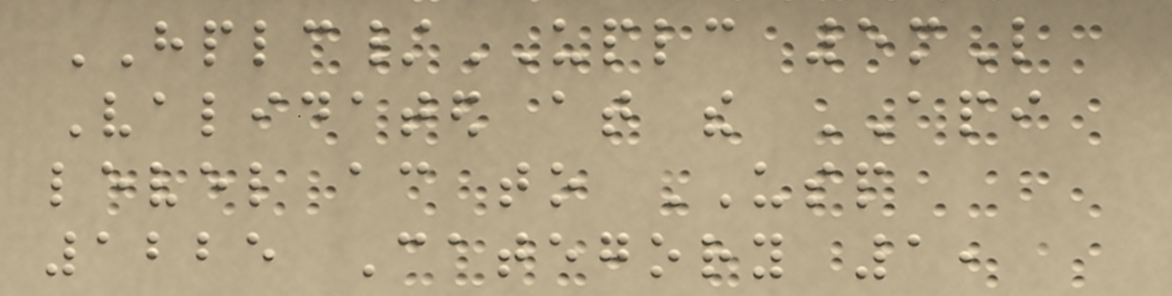HPLC/UPLC 5mL
Validated at the API
level according to USP
1225 Category 1,
